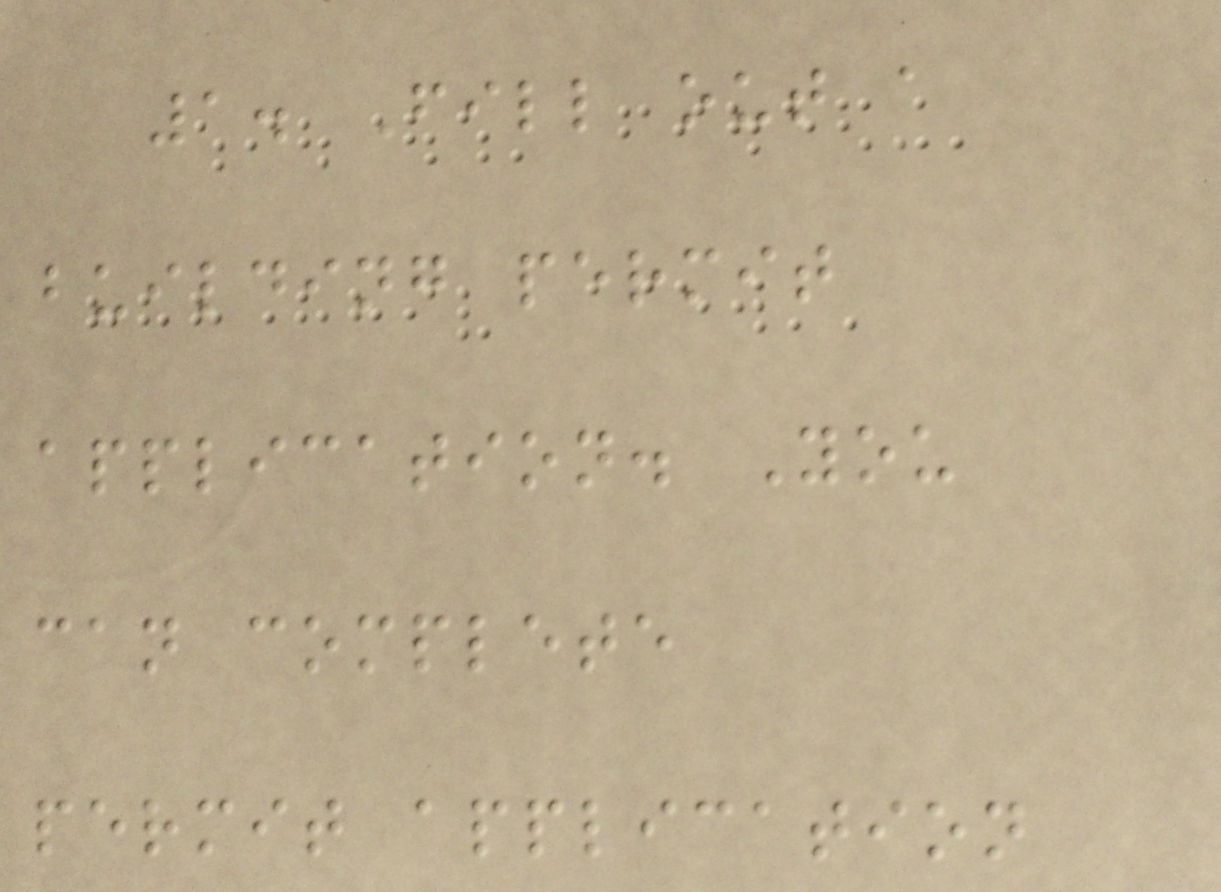1. Fill out a
building permit
application. You
can complete
permit application
